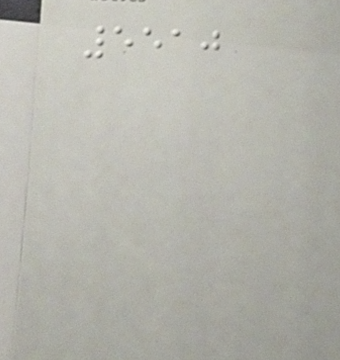5510
